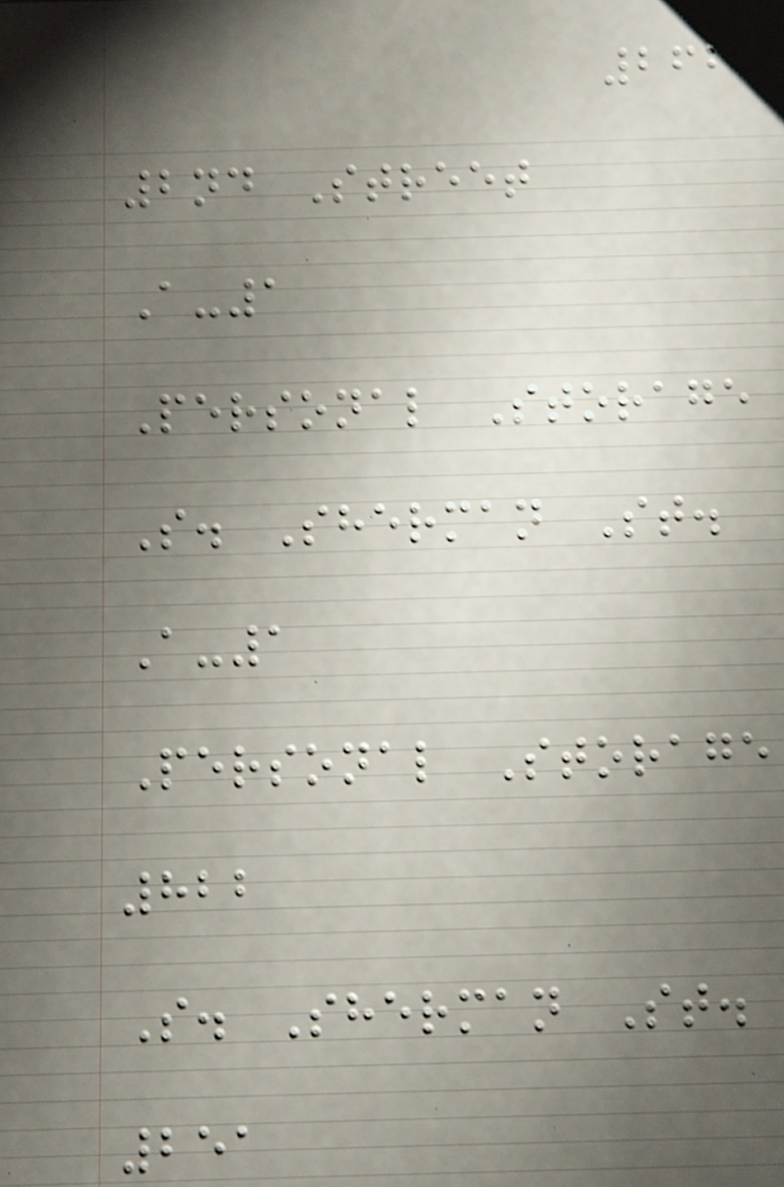262
2nd Street
A-1
Personal Storage
S. Sherman St.
A-1
Personal Storage
822
S. Sherman St.
251
